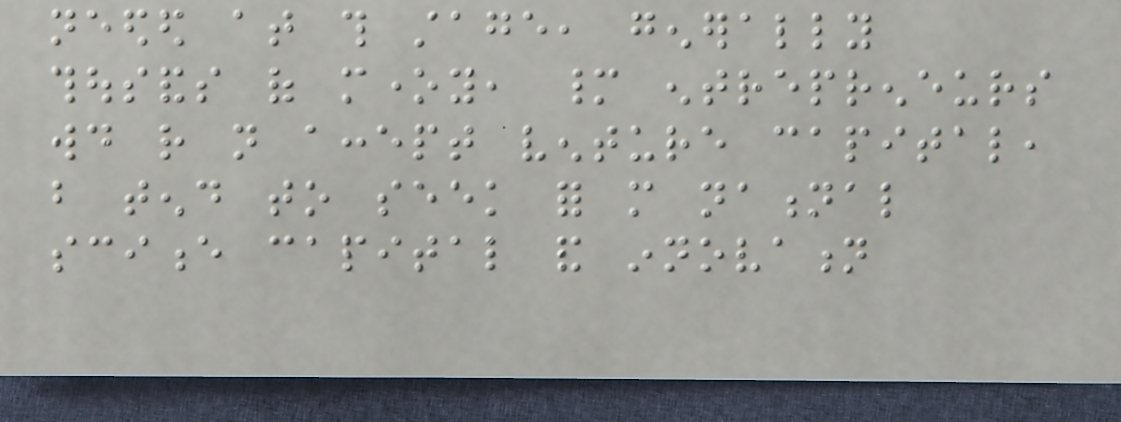needed at this stage, generally
thousands of money, many entrepreneurs
would rather not accept venture capital,
but tend to seek for more national
science capital and innovation
